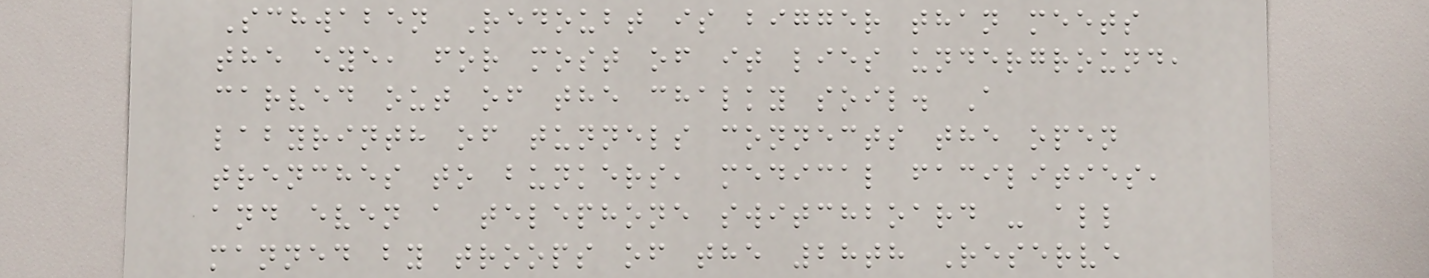Schwaben Redoubt is bigger than meets
the eye, for most of it lies underground,
carved out of the chalky soil. A
labyrinth of tunnels connects the open
trenches to bunkers, medical facilities,
and even a telephone switchboard - all
manned by troops of the 28th Reserve
